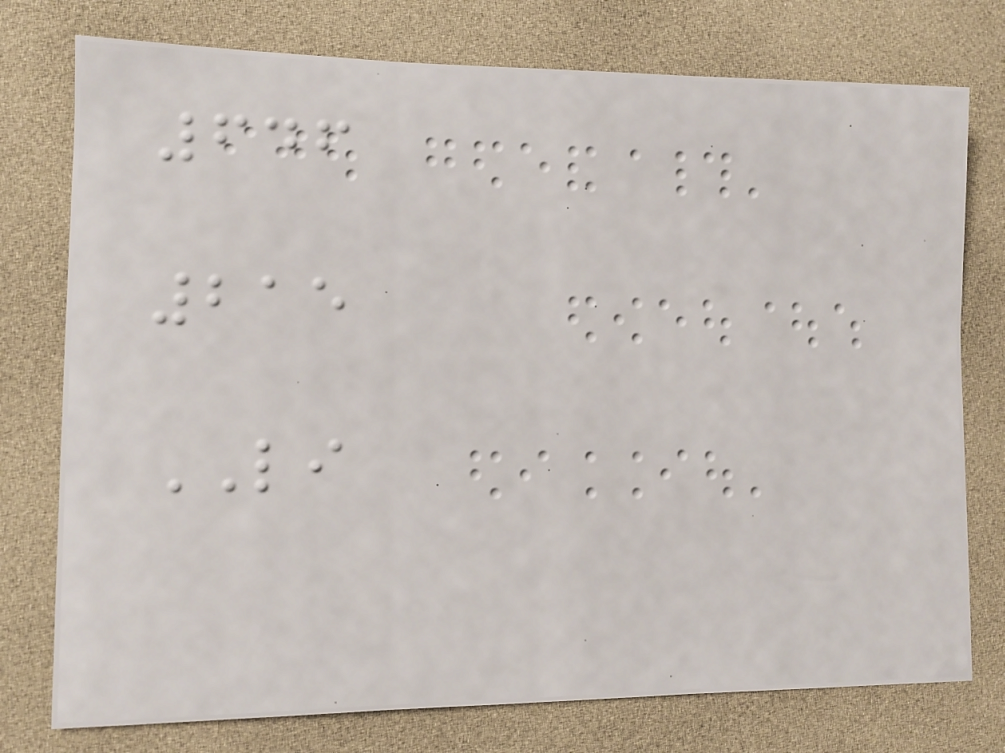646
215
LI
